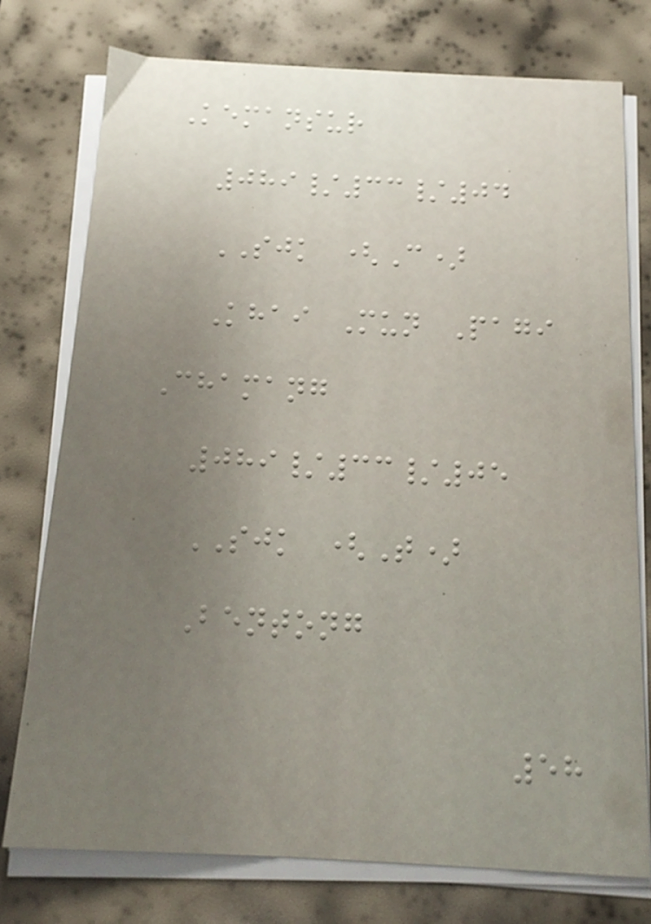Kemansur
089/33/04
SJK (C)
Khai Mun Pagi
Chamang
089/33/05
SJK (T)
Bentong
58
